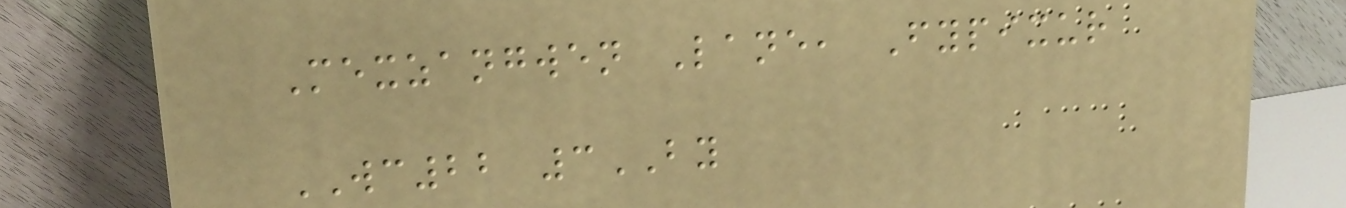Mexzangwen Lane, Fypixur
WC22 3BY
